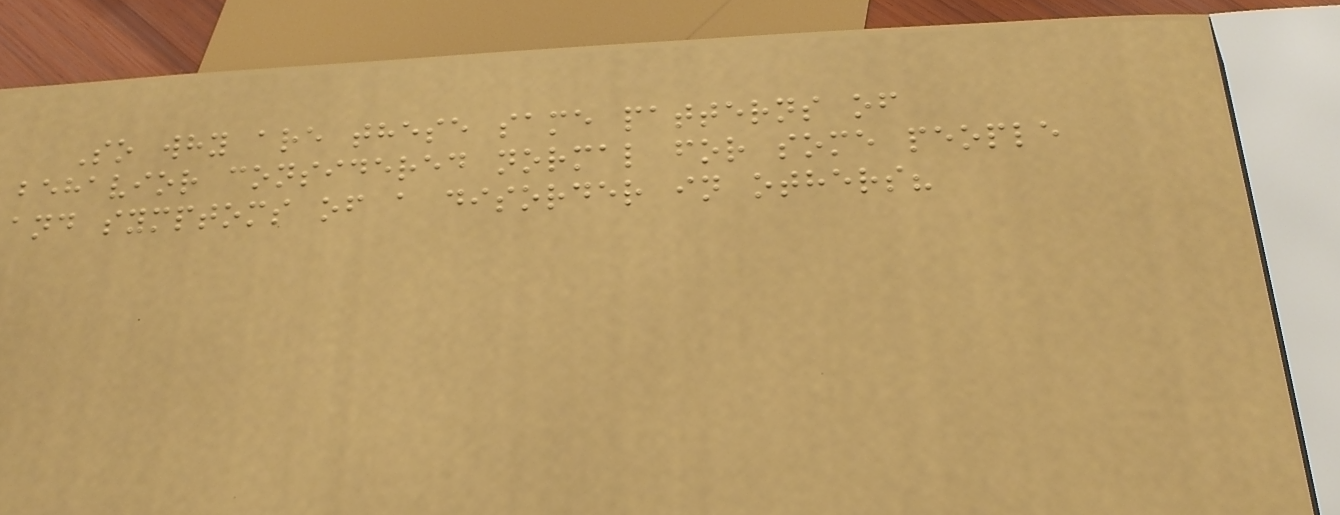So why are these same patterns of
behavior considered normal for some people
and symptoms of a disorder in others?
